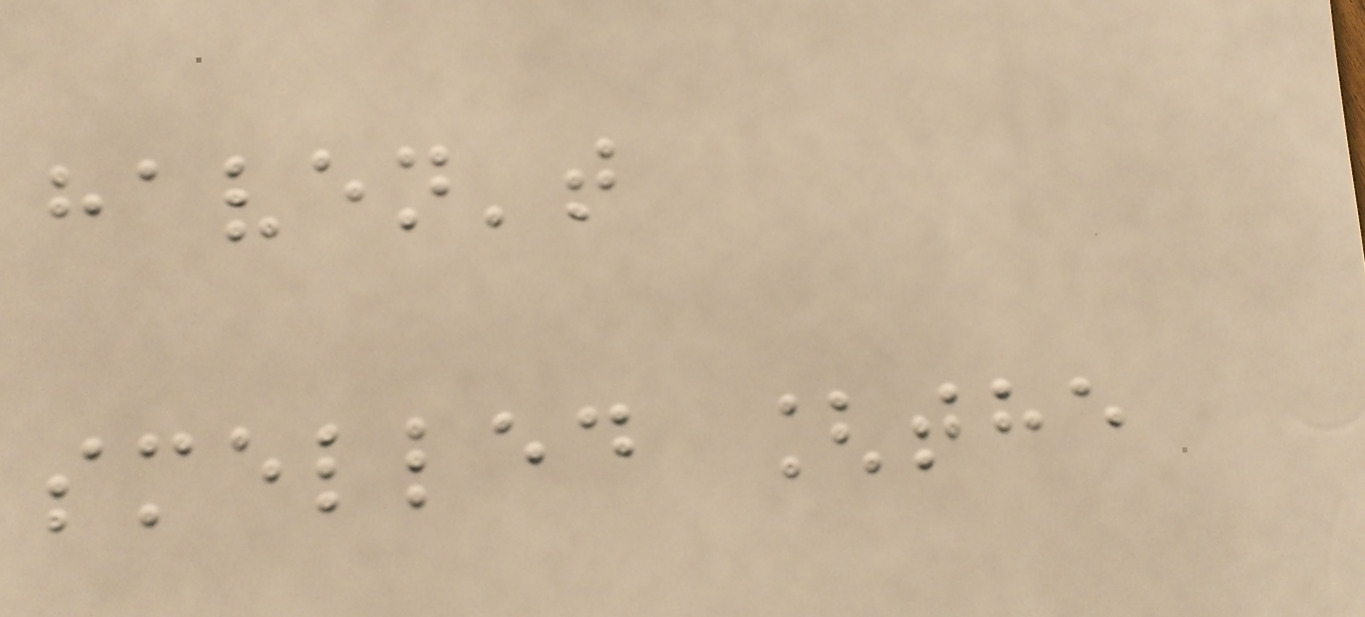haven't
smelled [the
